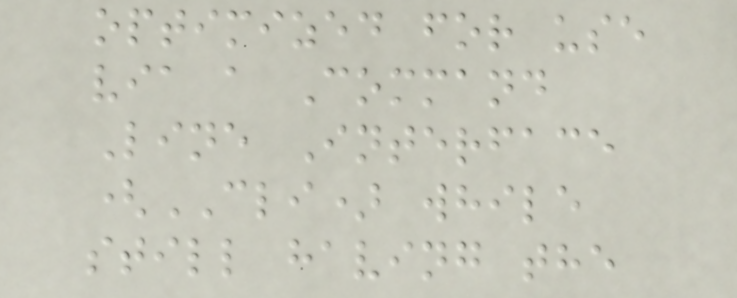optimized for use
via a Command
Line Interface
(CLI) while
still having the
